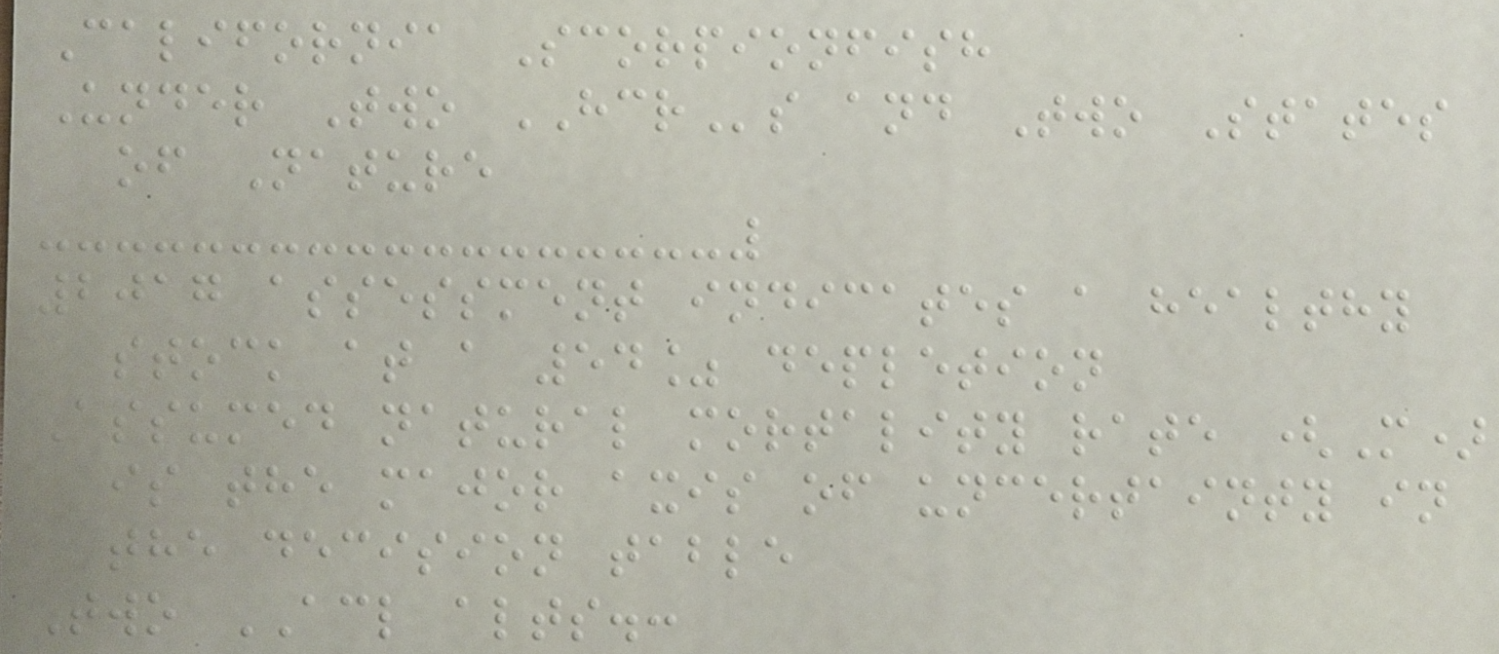California Scorpionfish
Under Two HCRs and Two States
of Nature
2017 assessment indicates a healthy
stock at a 54% depletion
Assumed natural mortality rate (M)
is the major axis of uncertainty in
the decision table
Two ACL alts.:
